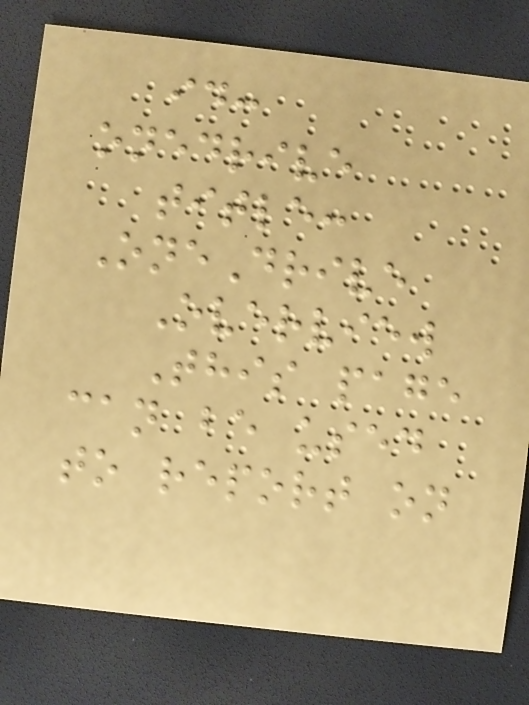id:
onedrive
title:
OneDrive
Overview
This page
can be used
to report on
